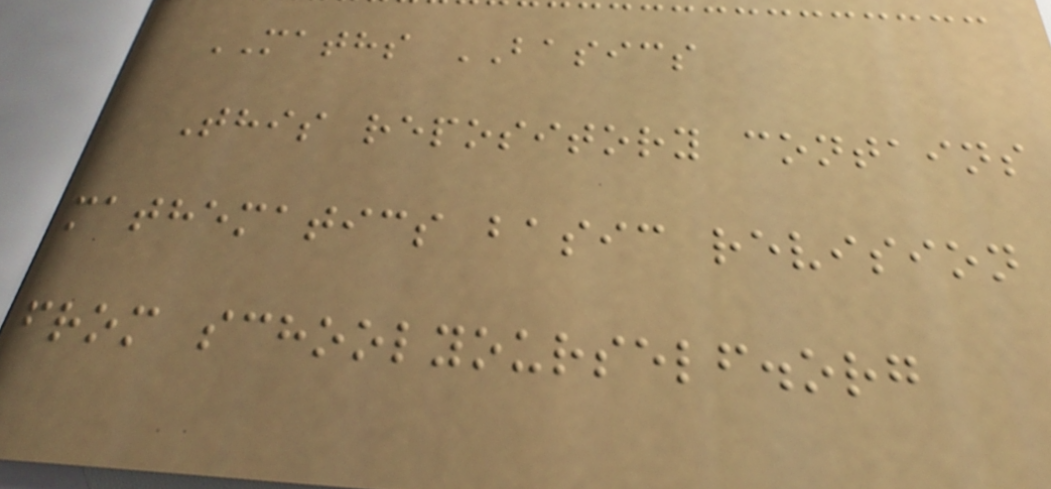MATHS BASICS
This repository contains
mathematics basic revision
from schoolyourself.org
